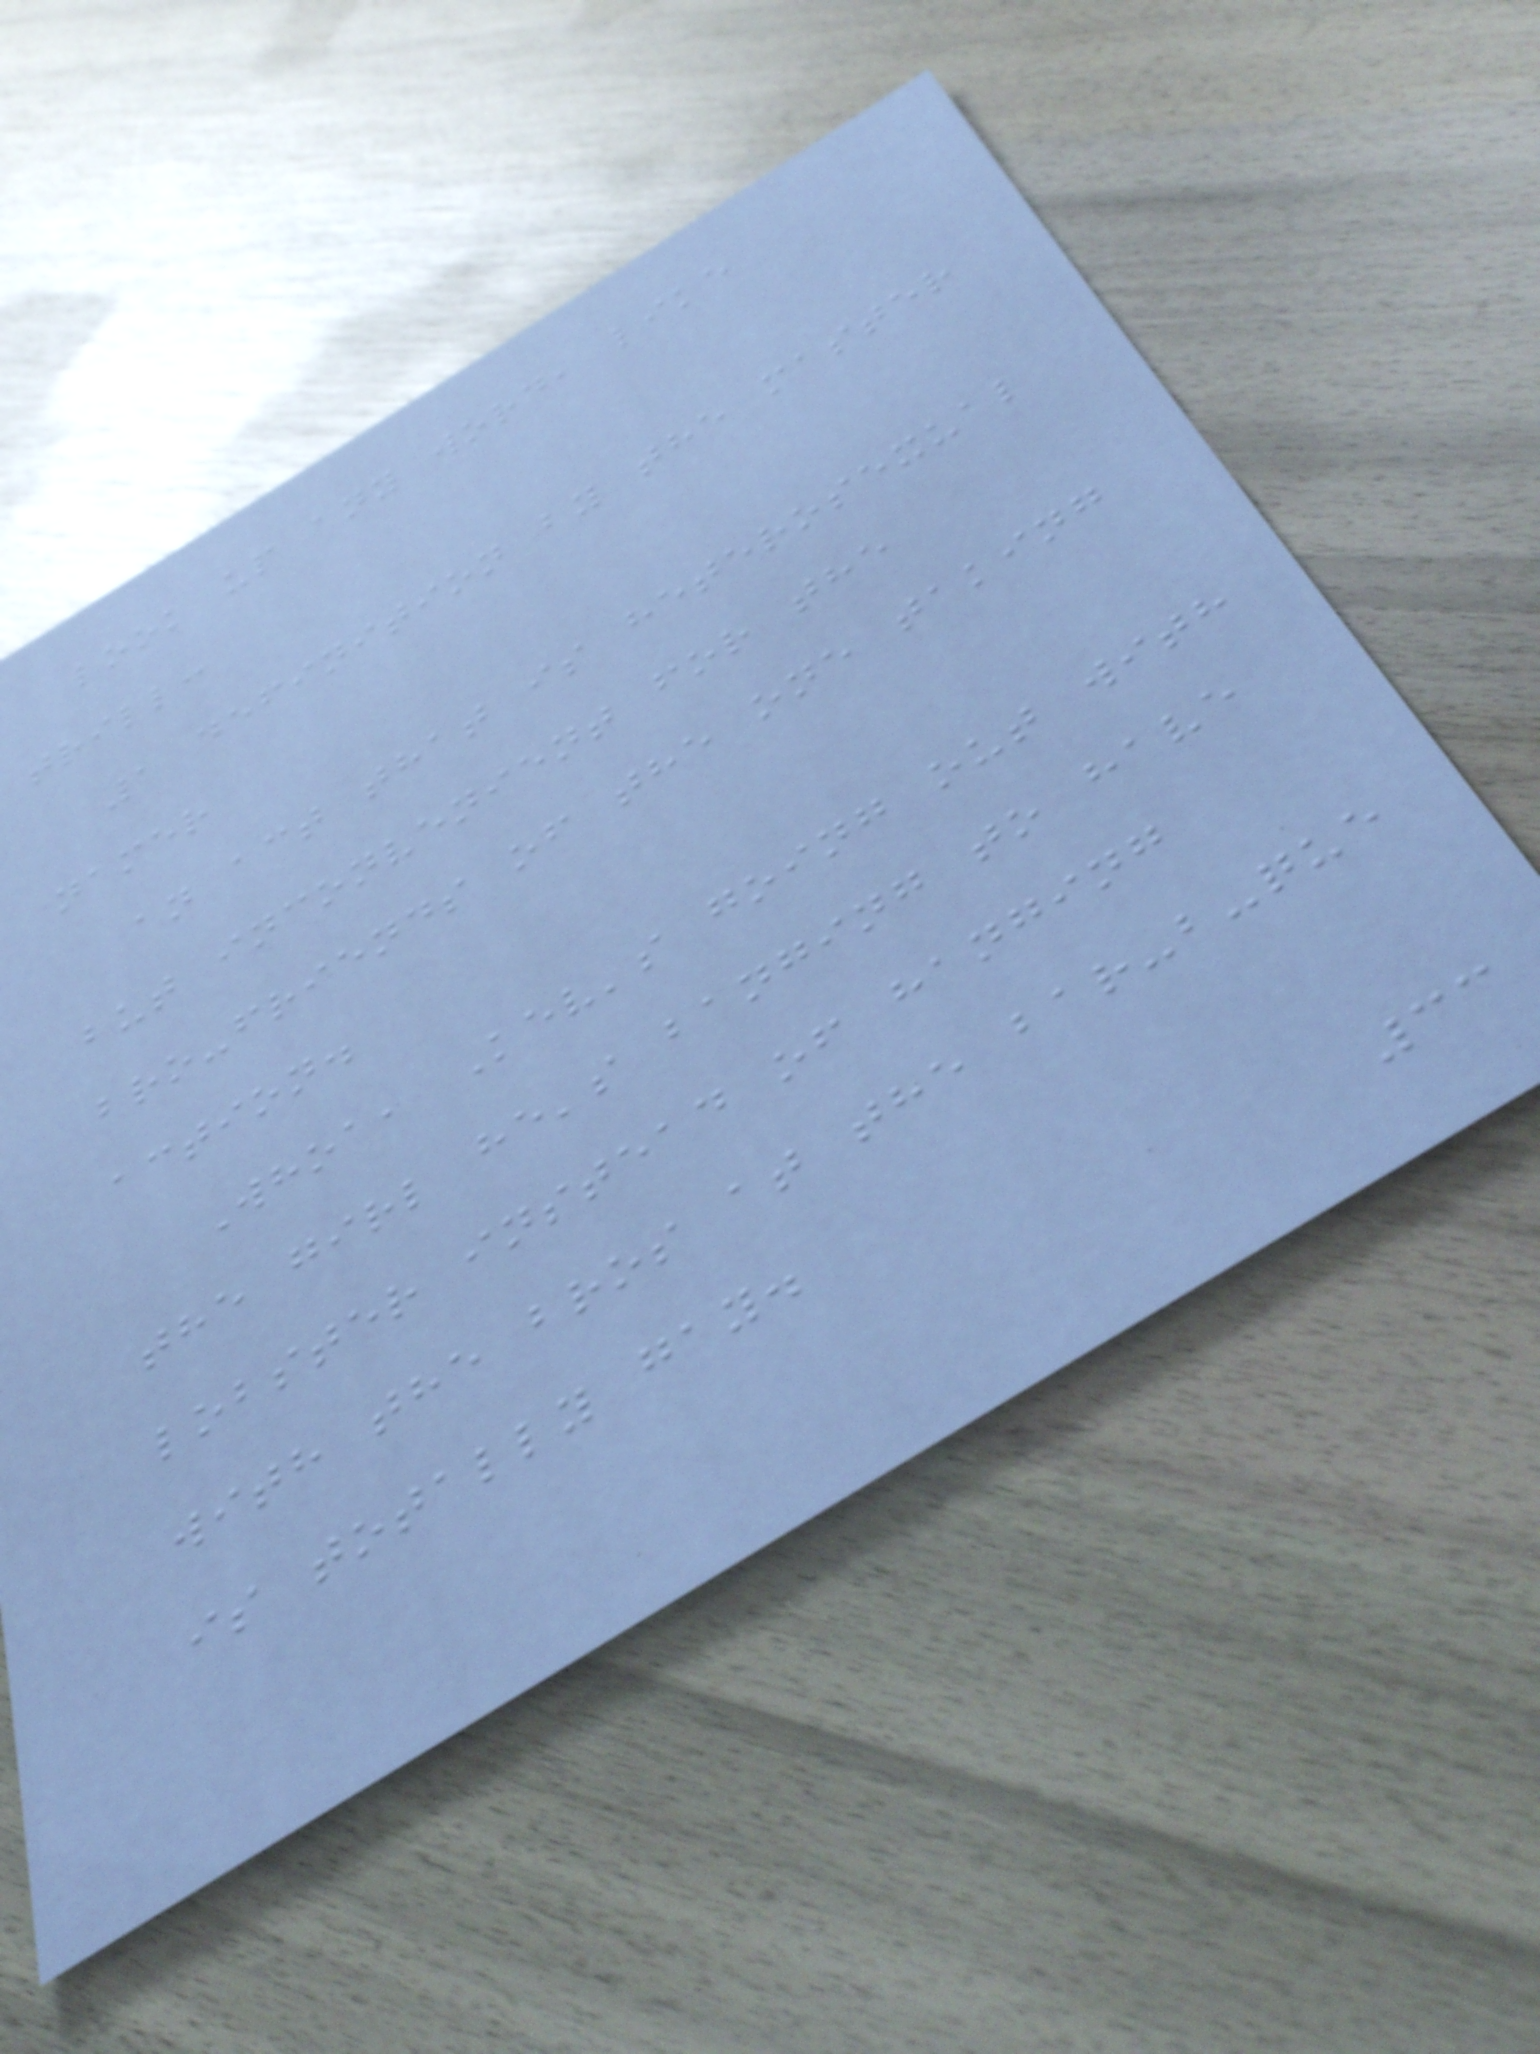look up any word, like
trill:
1 definition by the master
namer
an act that is heterosexual
but inconvenient for the
bro-friends of the one taking
action.
Whoa, Kev's going out with
the girl he's banging to have
lobster instead of hanging
with the bros at the bar-b-que
is totally gay.
33
